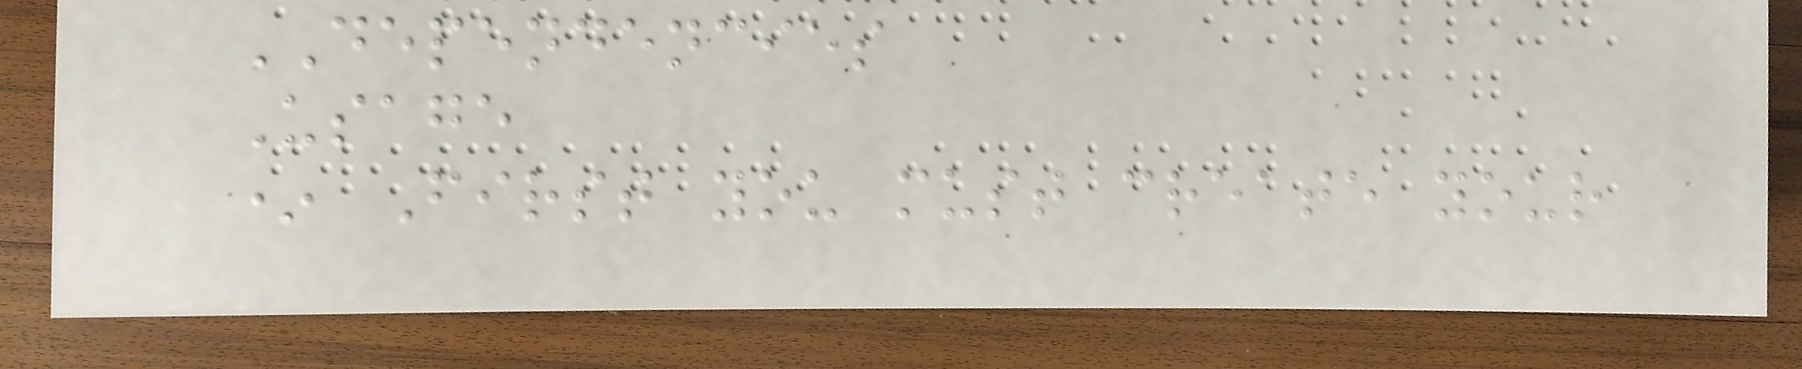DEPENDENCIES
Usage
* First you must create your
